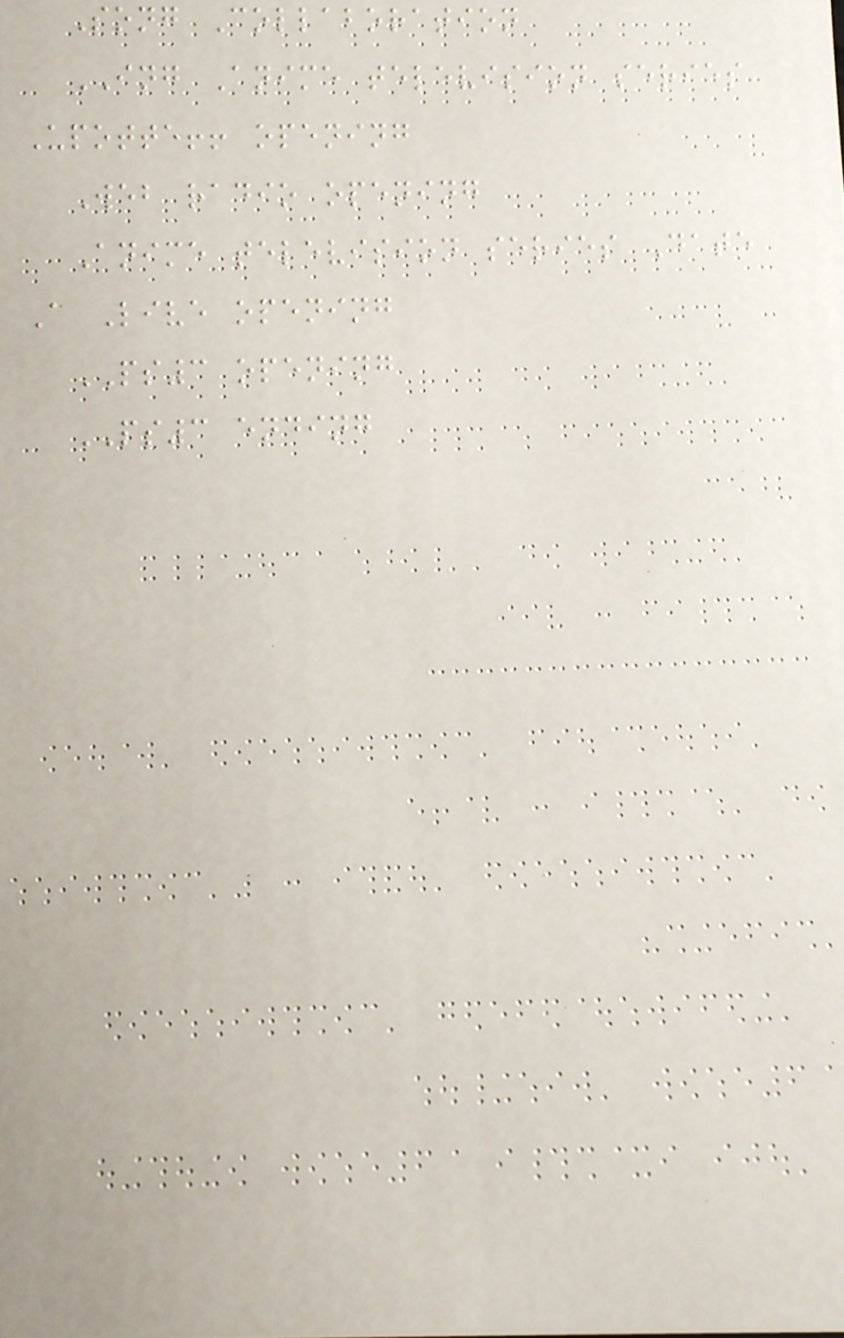Song Collaboration
ING Anime television series
Upotte!! opening
Web radio opening
Anime television series Date
A Live opening
PS3 opening
PS3 ending
